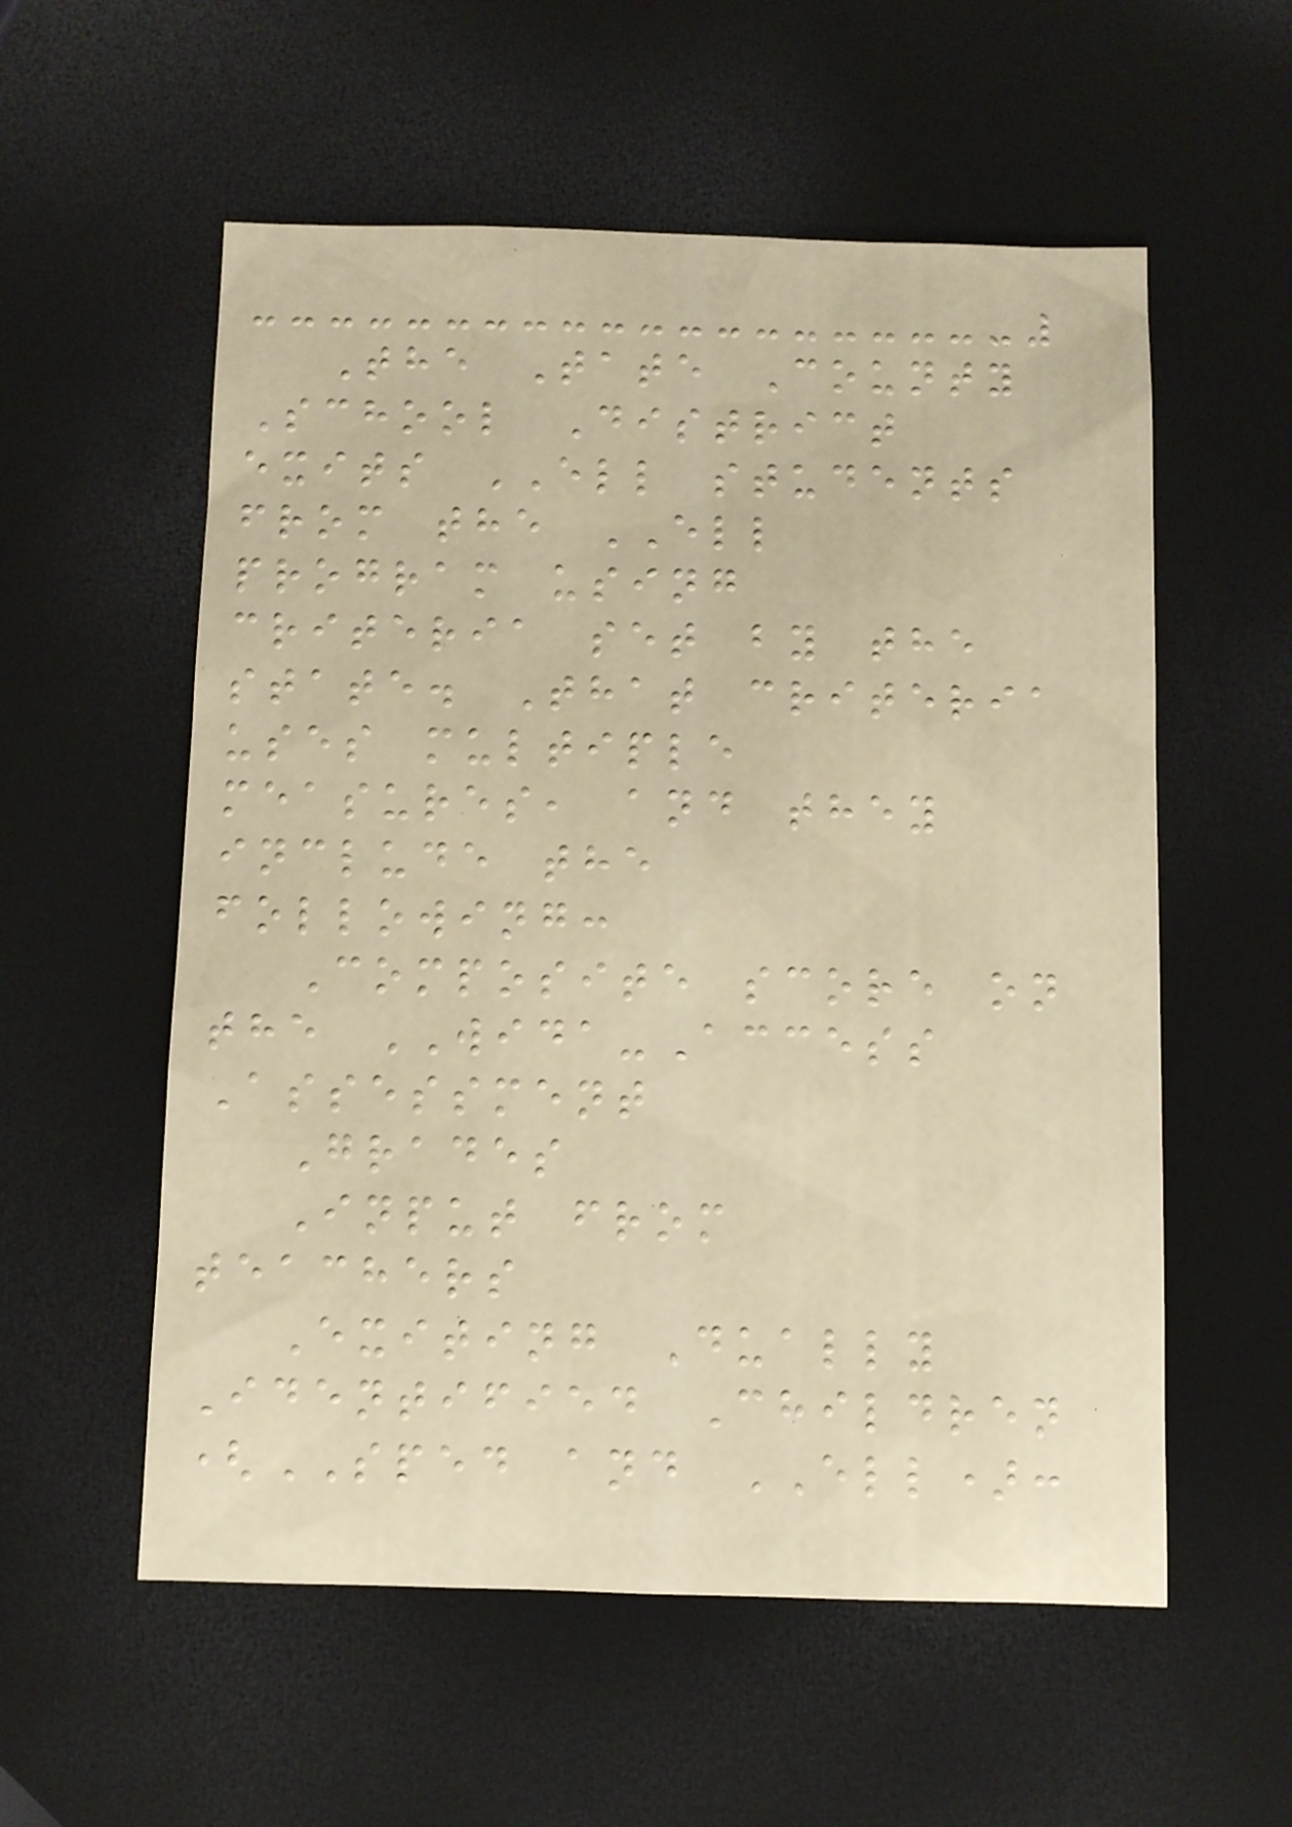The Tate County
School District
exits ELL students
from the ELL
program using
criteria set by the
state. That criteria
uses multiple
measures, and they
include the
following:
Composite score on
the WIDA-Access
Assessment
Grades
Input from
teachers
Exiting Dually
Identified Children
(SPED and ELL):
